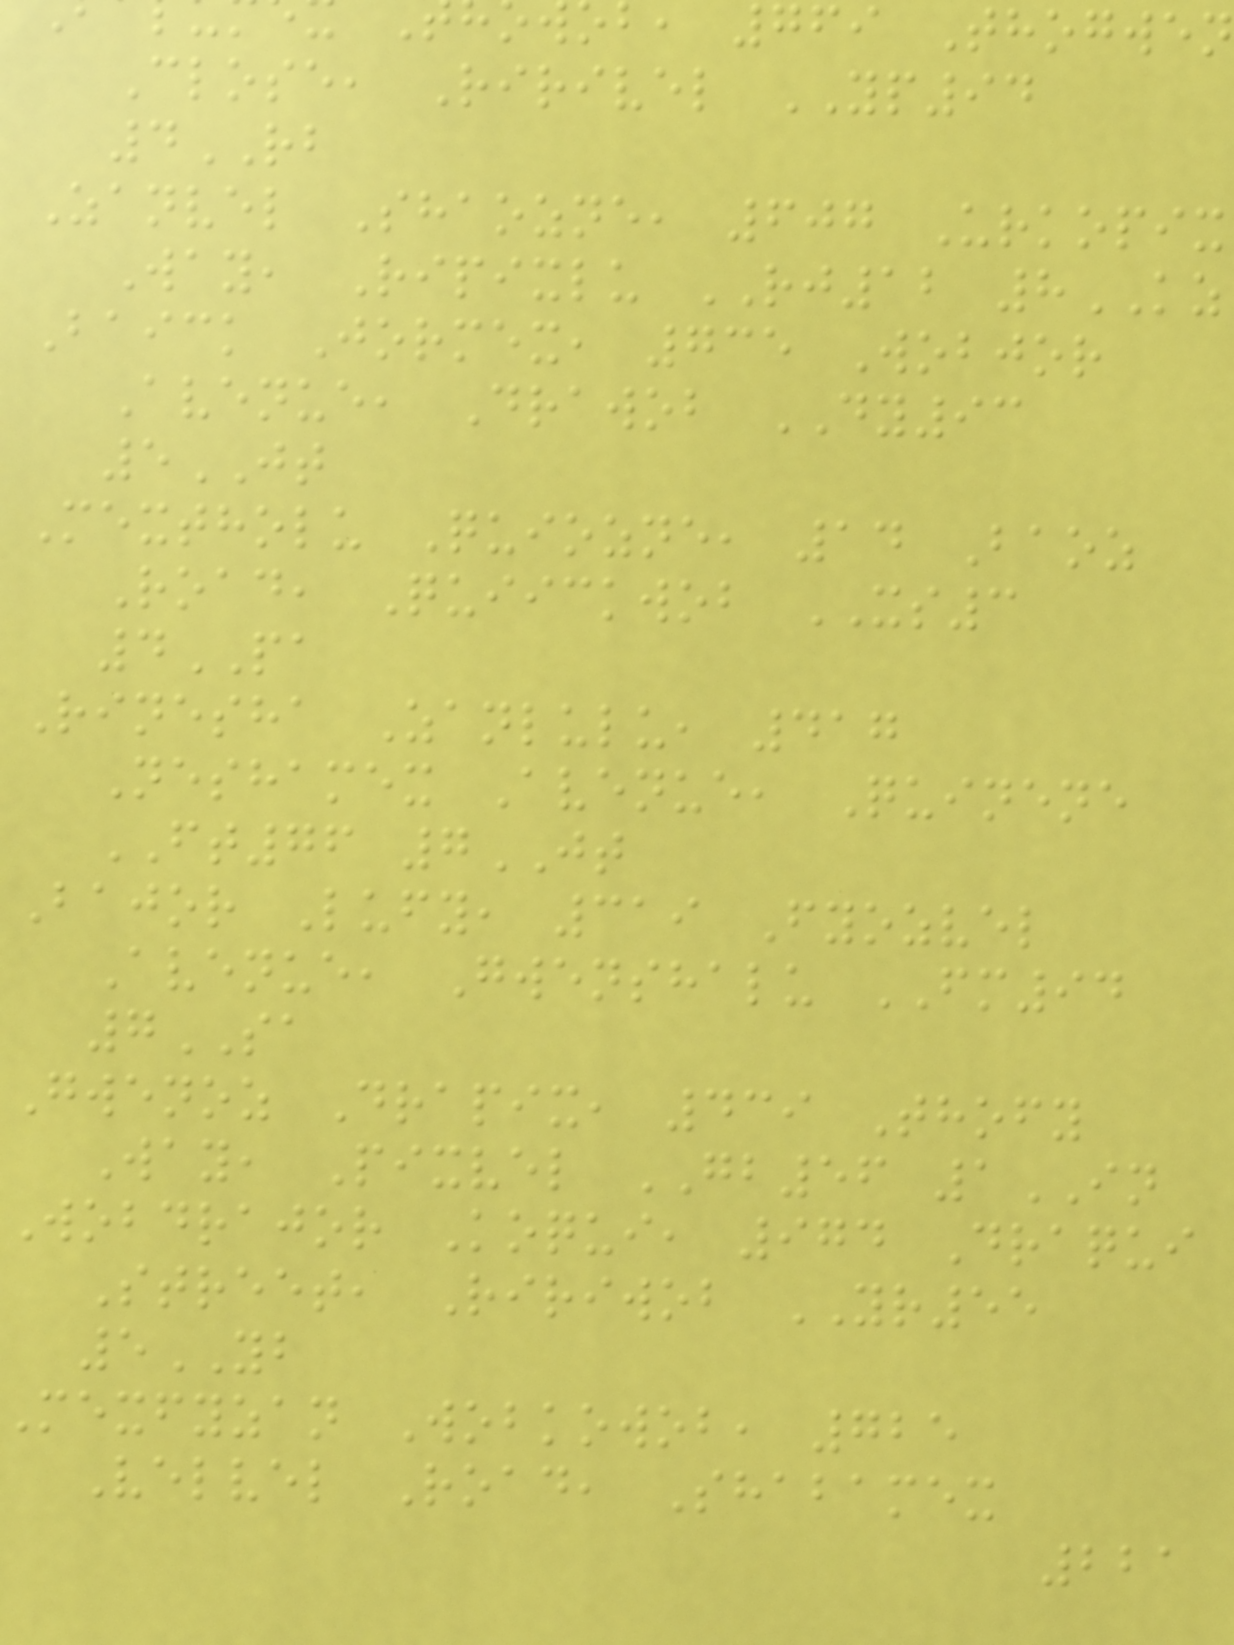, 769 Thogwen
Close, Ririvel YP94
4RB
Zanvel Shaozne, 607 Urkopix
Way, Ripixlu RJ12 8KZ
Baick Jormex, 735 Wobjor
Avenue, Drawob DY93
5JT
Mextholu Quiozne, 14 Baoz
Road, Quiickwob XS3
4PA
Rinesha Zanlulu, 417
Neshamex Avenue, Quinene
FT76 7JT
Bajor Lufy, 319 Fyozvel
Avenue, Gwenshalu FM94
7SA
Gwenoz Drapix, 439 Thofy
Way, Pixvel GB56 1IN
Wobdrajor Koqui, 974 Draqui
Street, Ririwob YR55
5YB
mexfyzan Wobkowob, 725
Velvel Road, Shabamex
221
